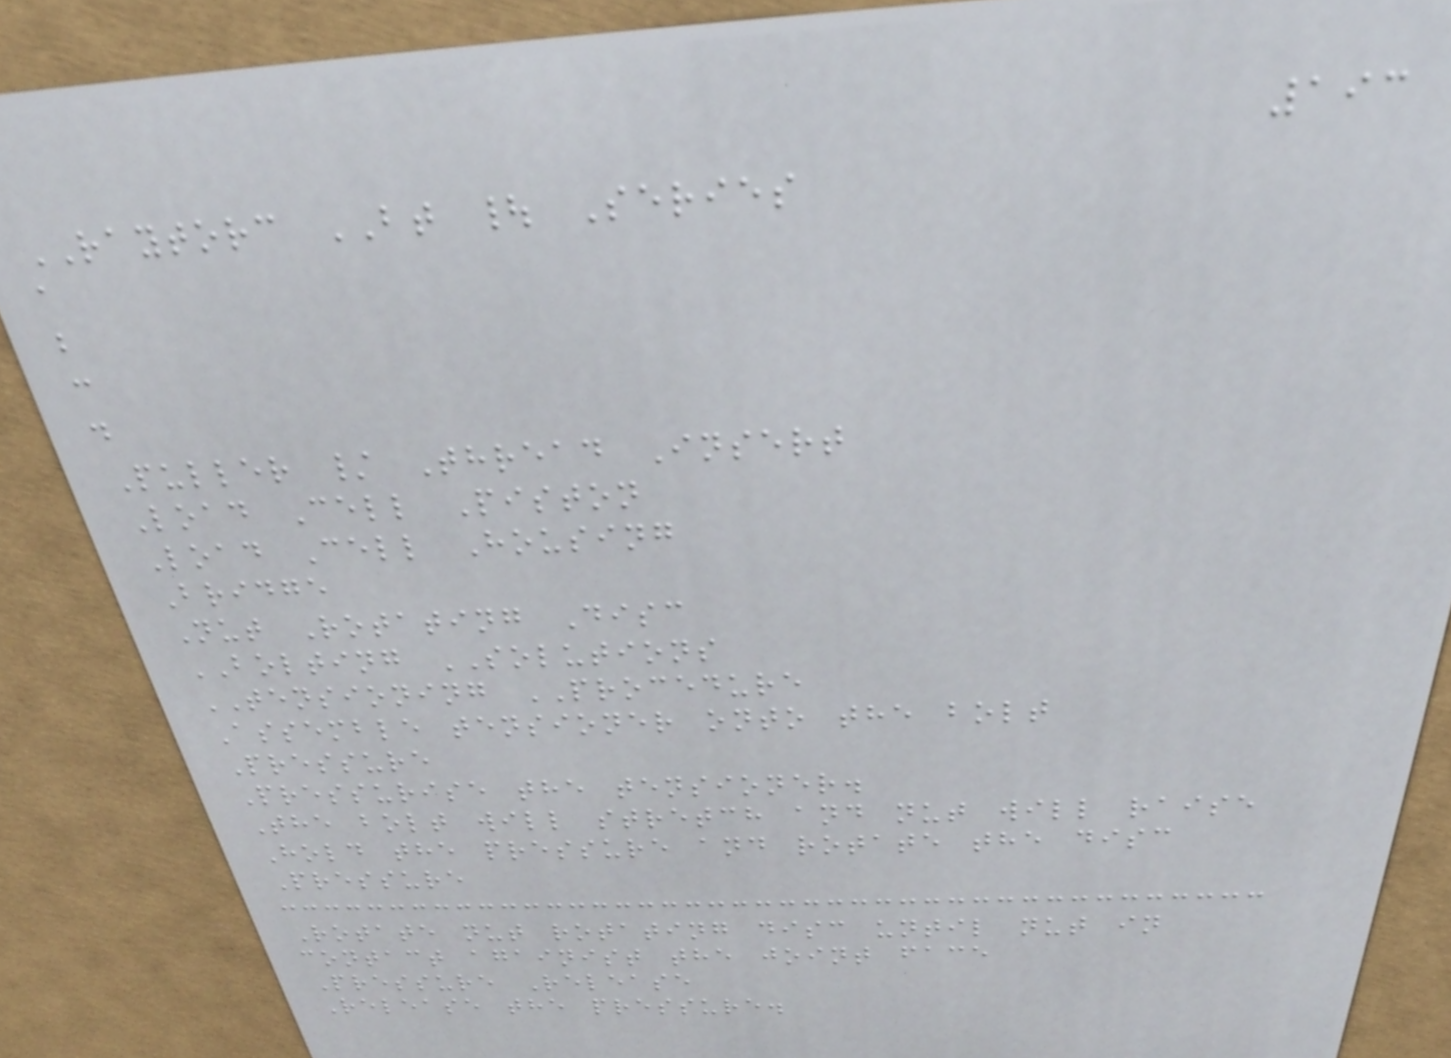193
RAYTORC BT | Series
a
b
c
d
Puller / Thread Insert
Load Cell Piston
Load Cell Housing
Bridge
Nut Rotating Disc
BOLTING SOLUTIONS
TENSIONING PROCEDURE
Assemble tensioner onto the bolt
Pressure
Pressurise the tensioner.
The bolt will stretch and nut will raise
Hold the pressure and rotate the disc
Pressure
Rotate nut rotating disc until nut in
contact againist the joint face
Pressure Release
Release the pressure.
